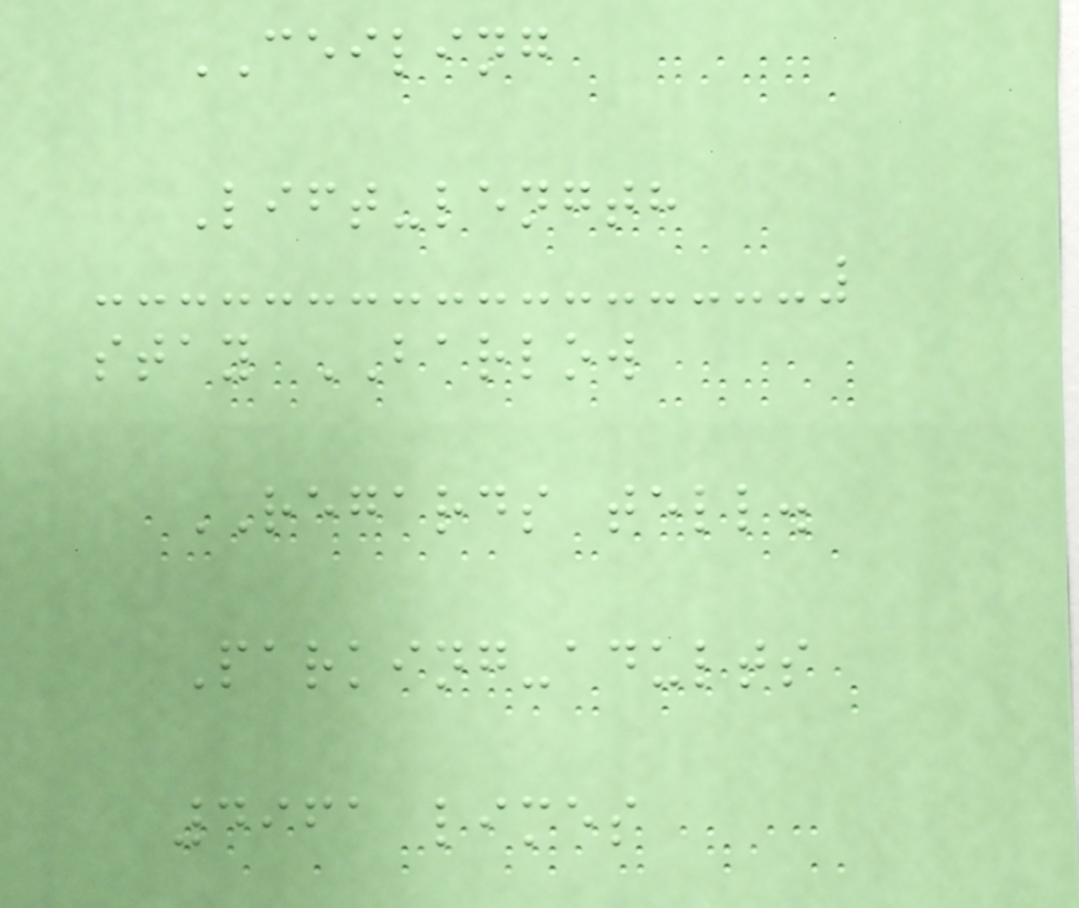CEILING
Lift-length
stay BARLOW
REGARDS tell.
Parking-adults
4961 limes
